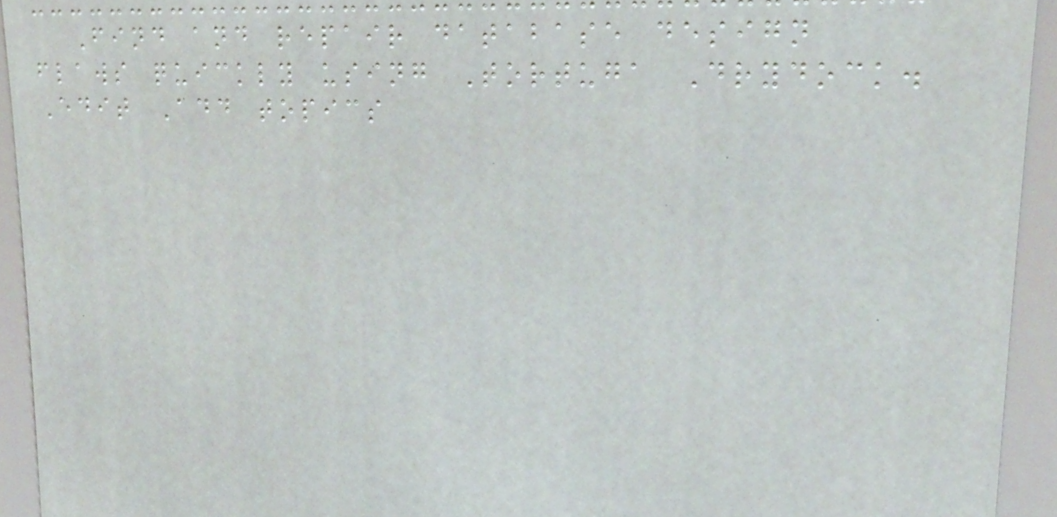Find and repair database design
flaws quickly using Tortuga Drydock.
Edit Add topics
